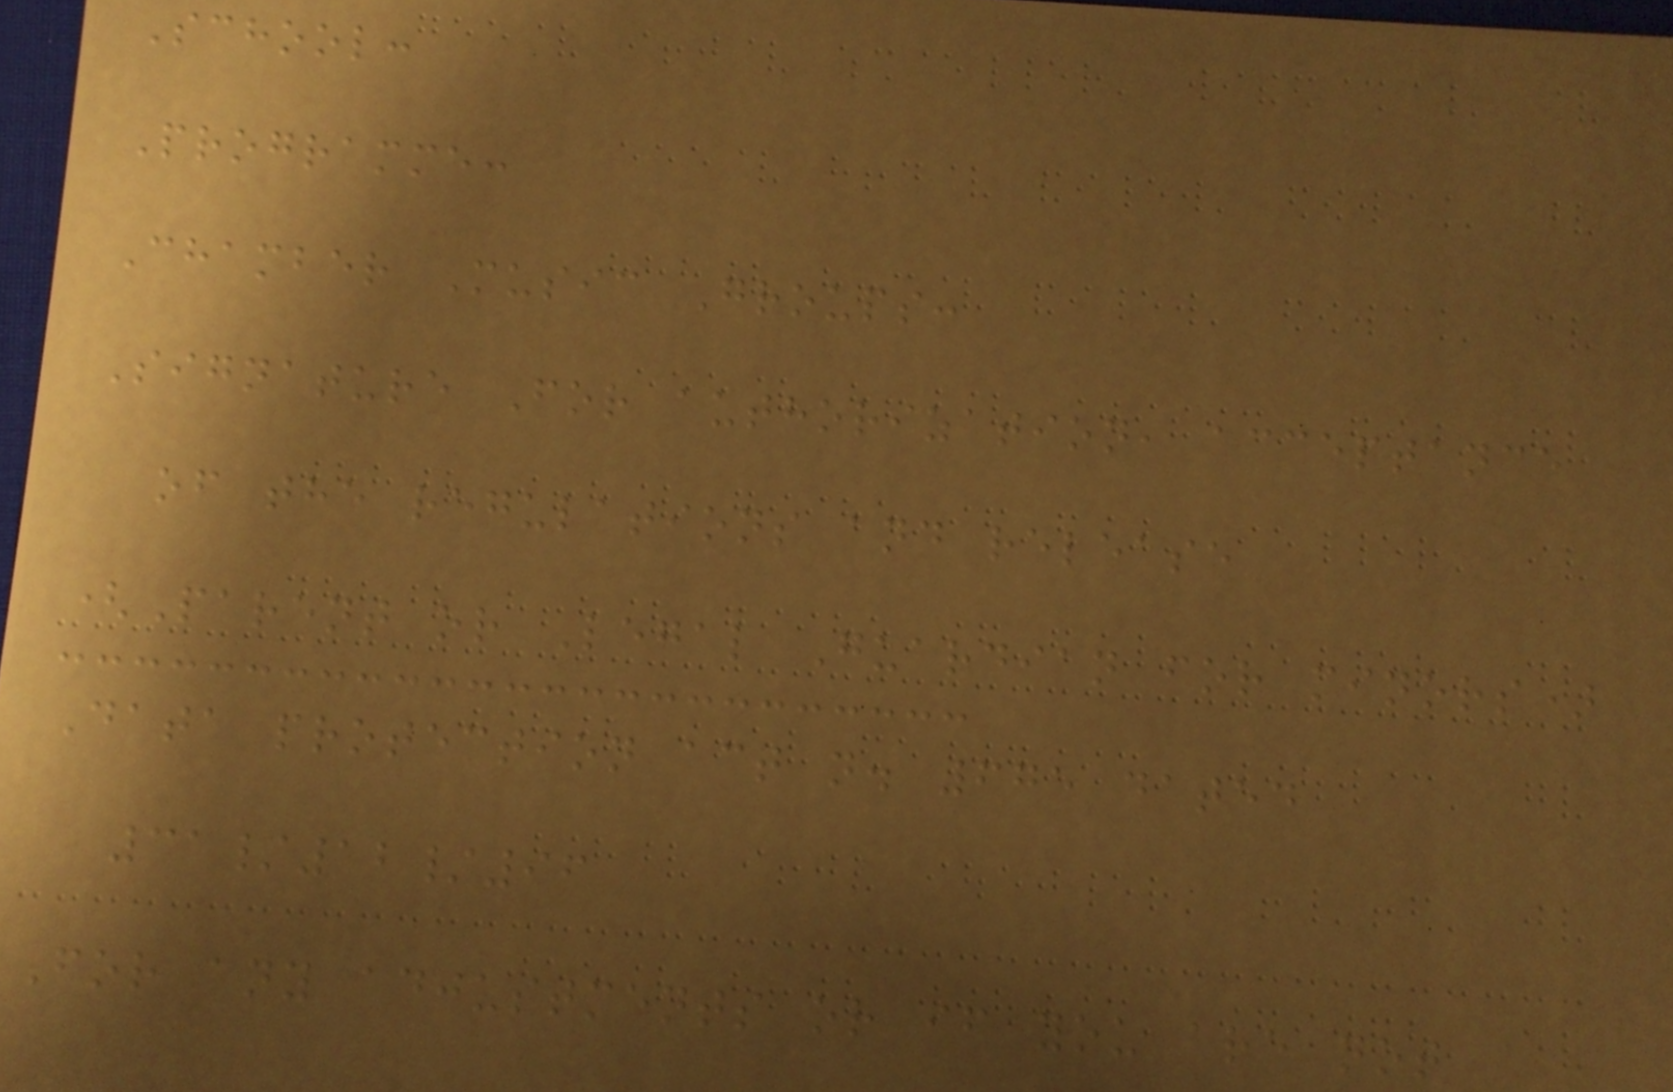School:
Programme:
Chamber Music Groups:
Signature For authorization, acceptance
of the regulations and release
(Parent or Legal Guardian for minors)
Data protection act n. 675 dated
31/12/96
For any adjustments or if you are not
